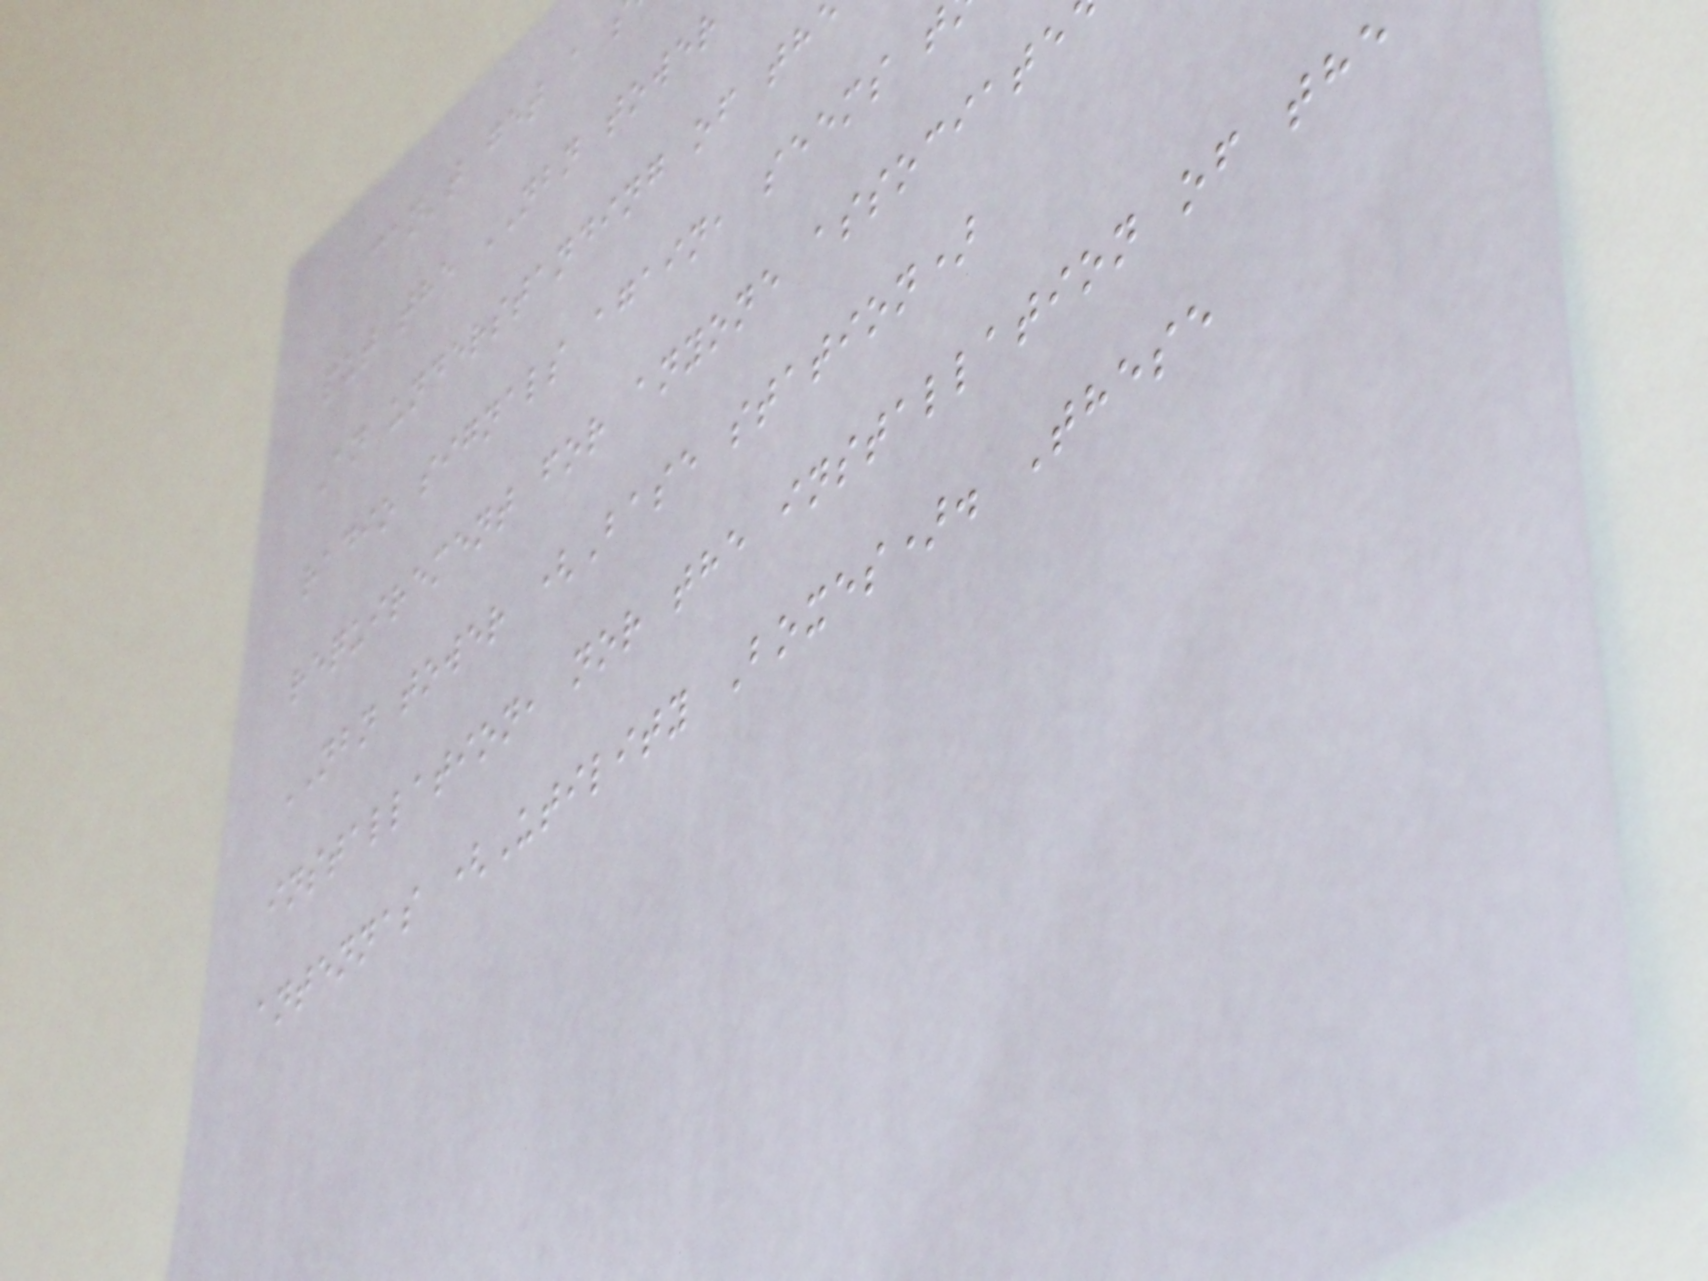can't get a
put the NBN tower
An understanding of th
radio signals again, seems t
requirement for anyone associate
NBN tower (Base station)
installation, nor the installation of the
antennas (Utility Boxes). These
